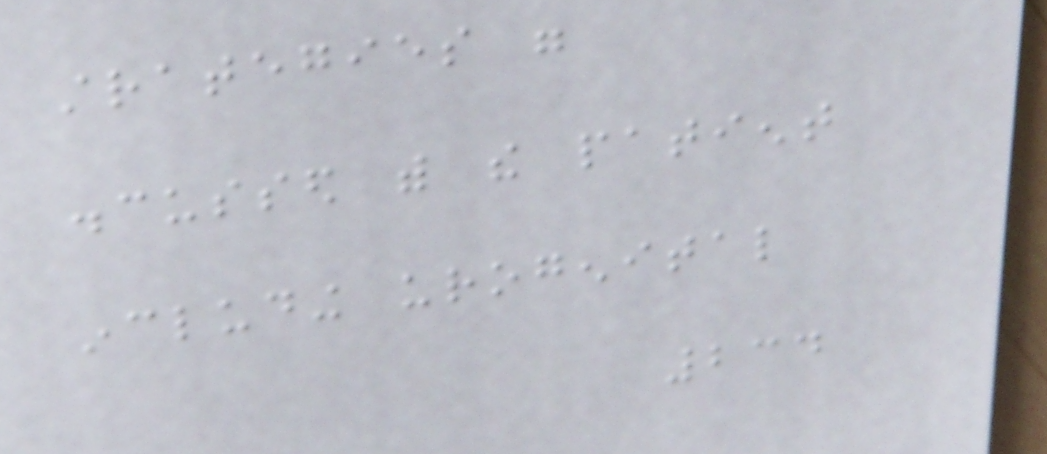strategies were
discussed with the patient
including urogenital
234
